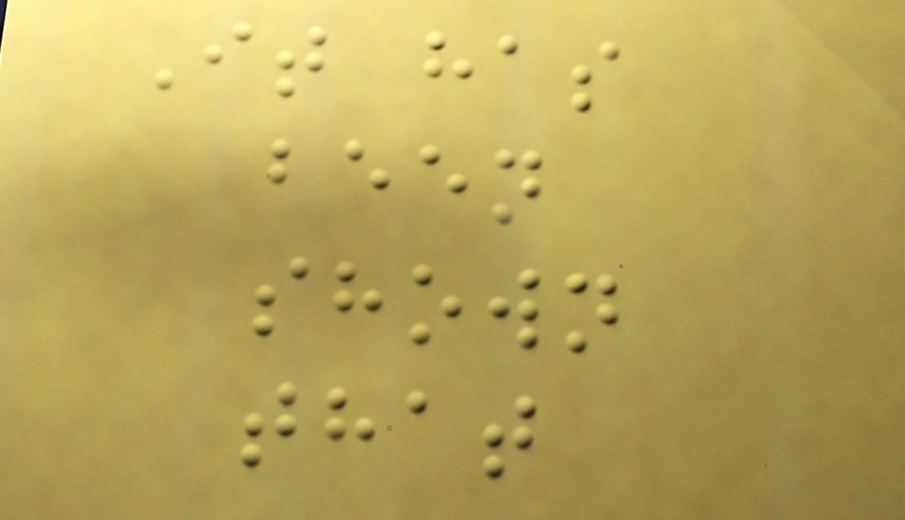It has
been
shown
that
